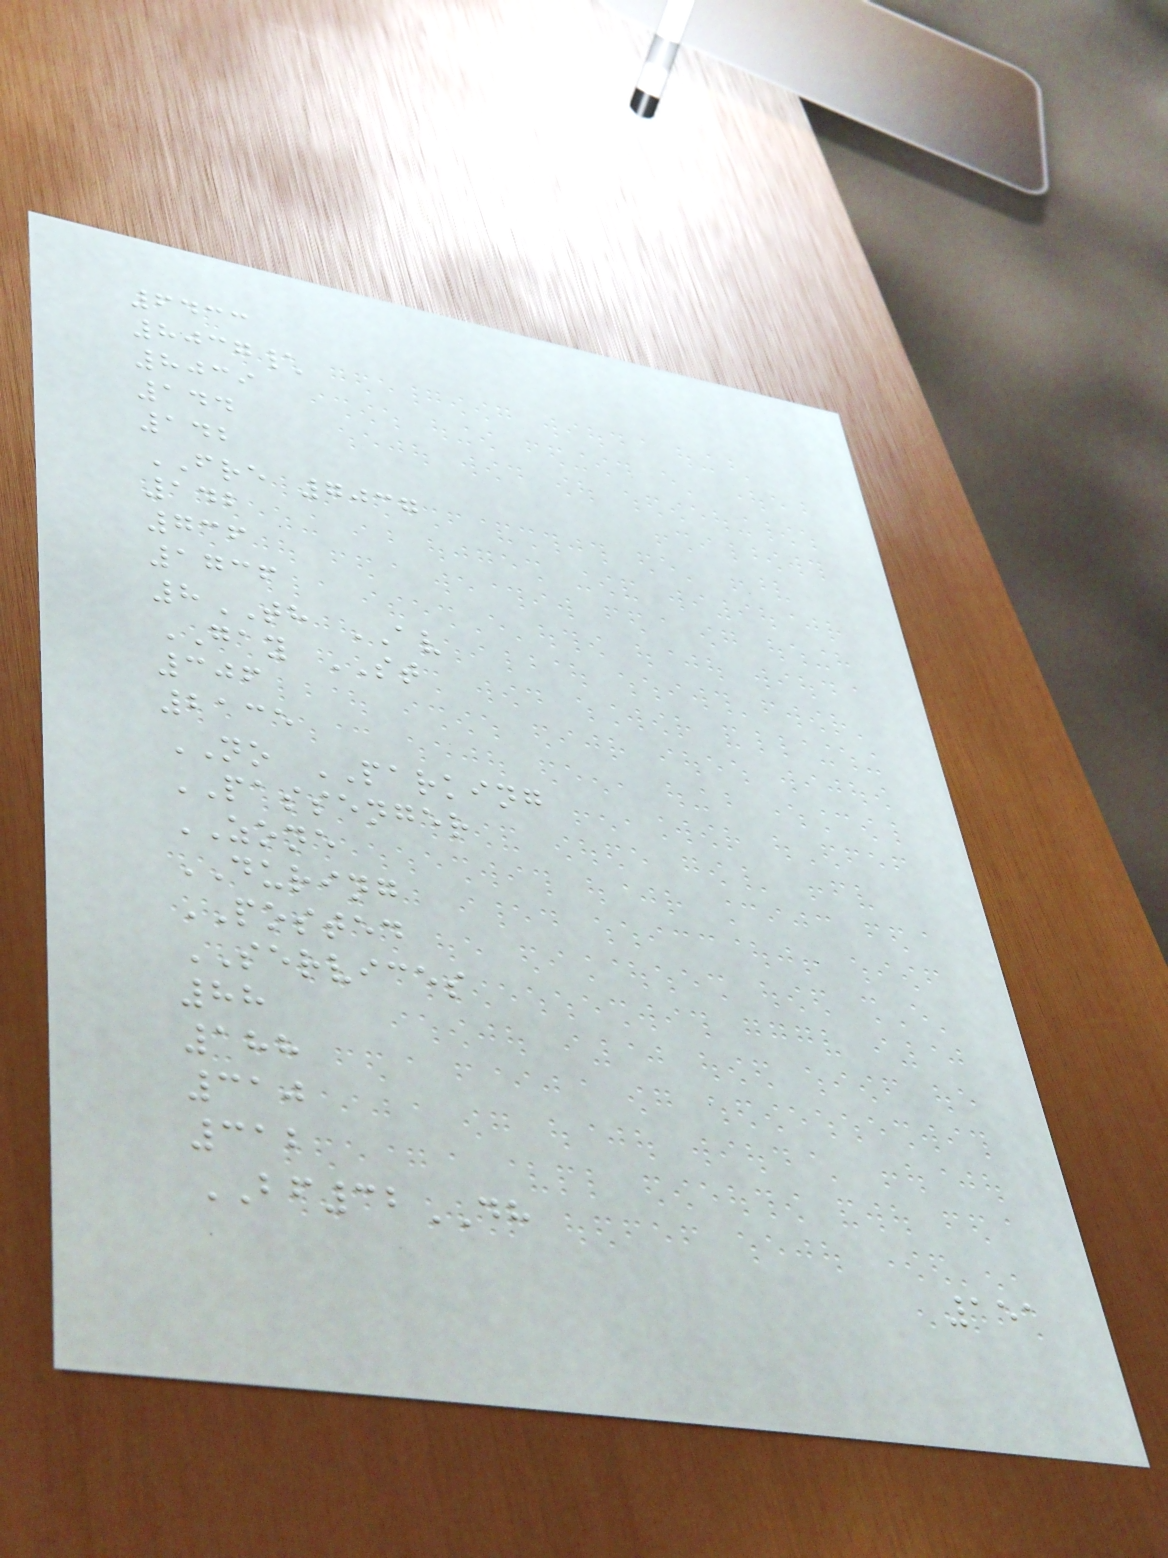6433
8037\
8039
144
142
FRE 7037
142
736
1736
8TH AV
GAY ST
306
2135
NO PARKING
PASSENGER
ZONE
DURING
POSTED
SERVICES
88
188
310
312
BF32DH
151
